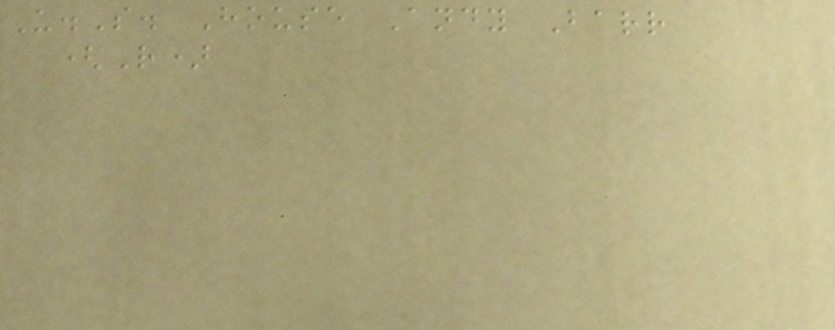U.S. House Andy Barr
(R)
